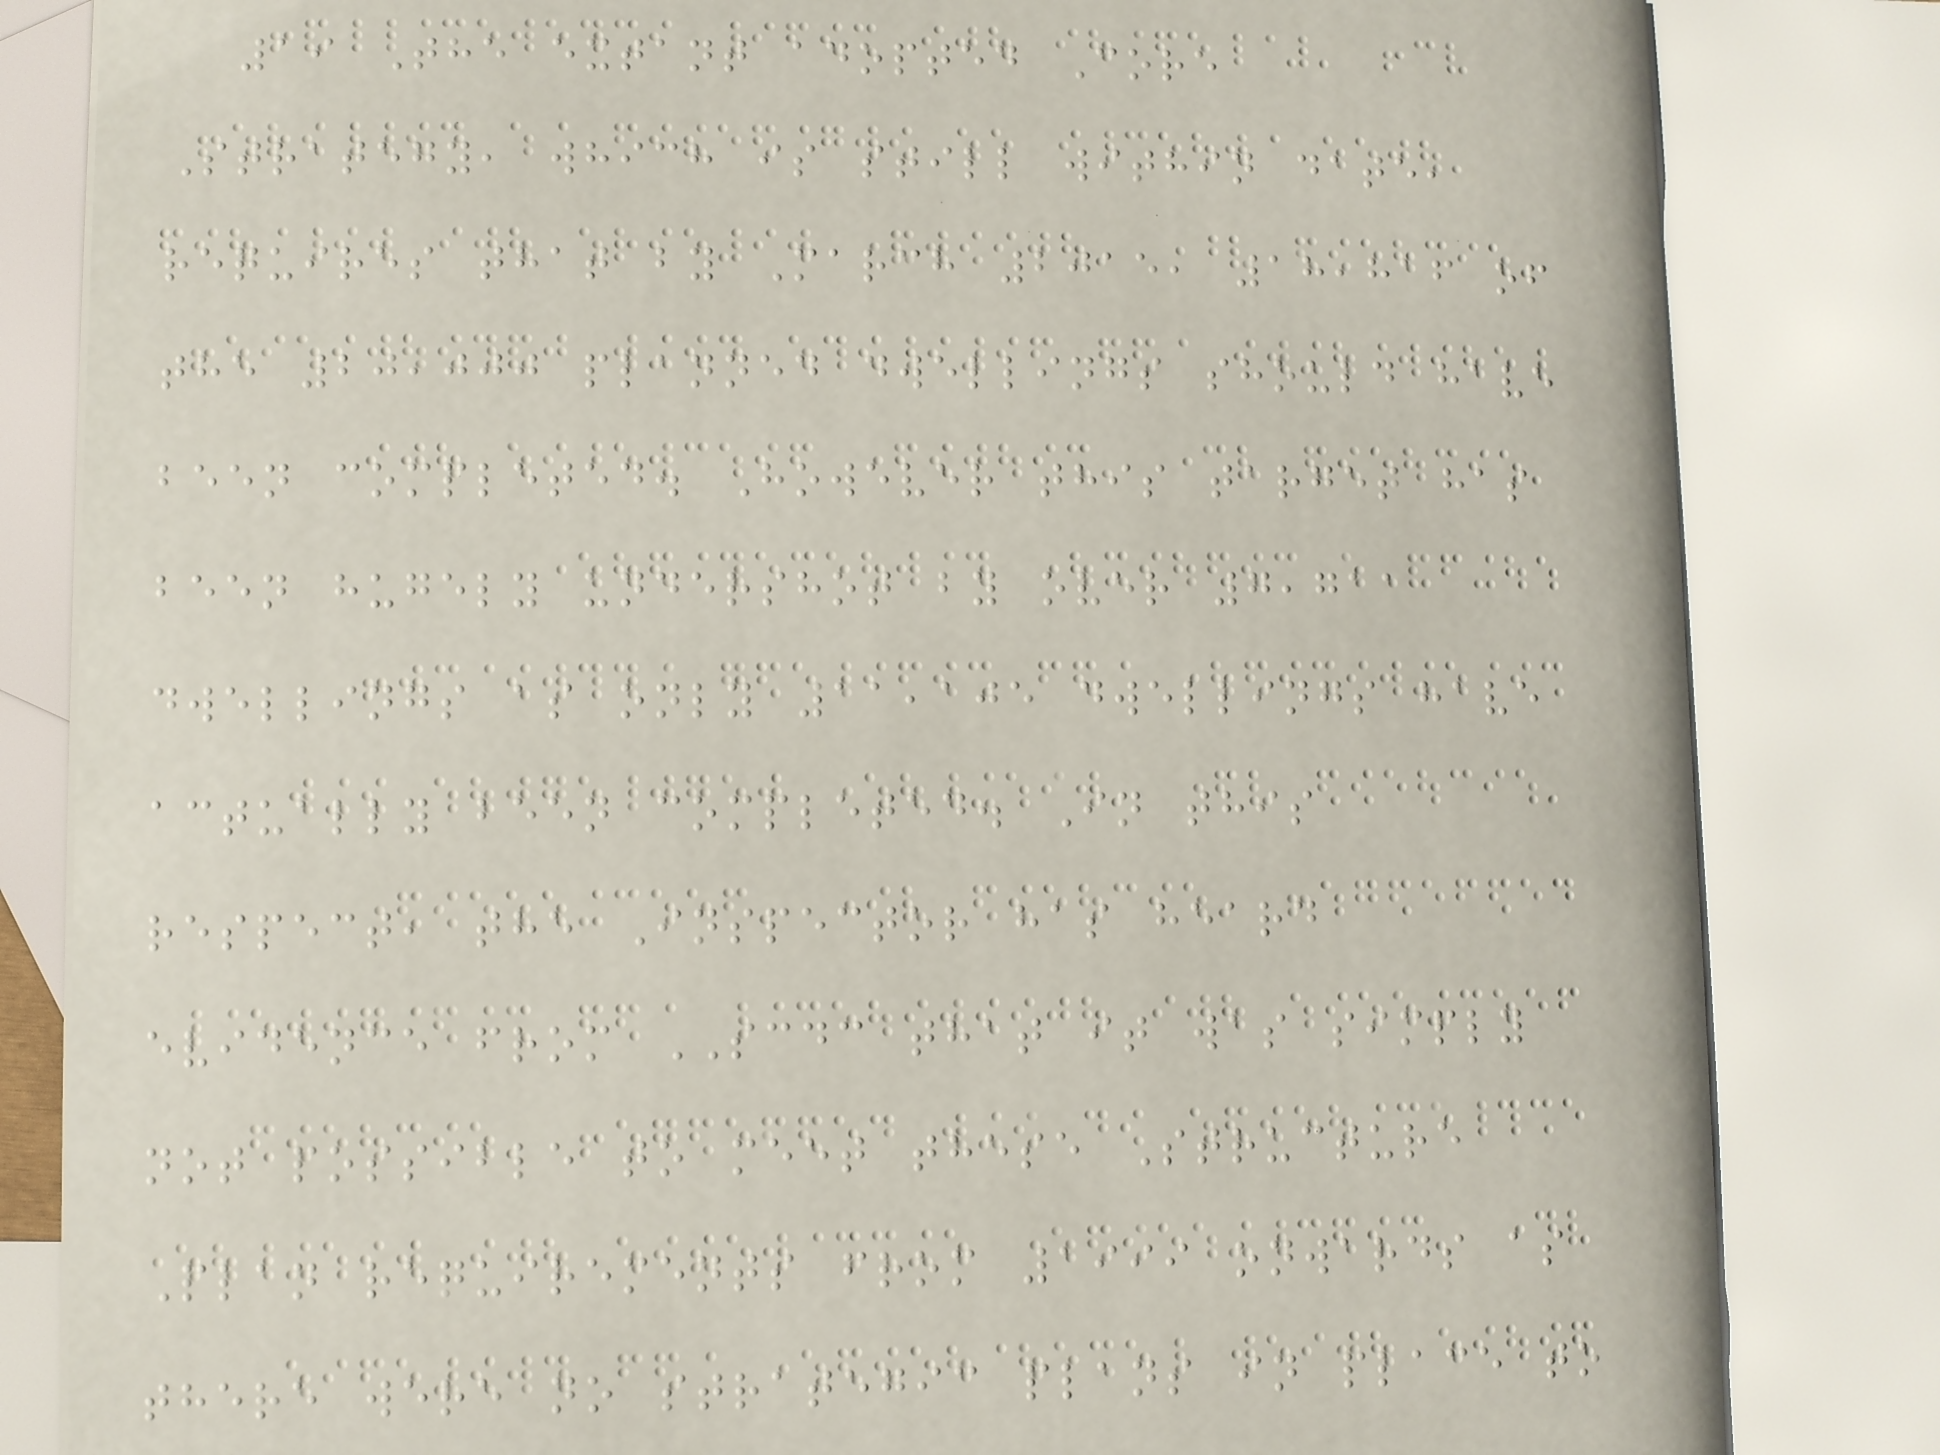19 The extant adopted Core
Strategy, which is still within date,
requires that by March 2015, 18,816 of
the 20,000 planned dwellings should have
been completed. However this target has
been hugely undershot by over 7,711
dwellings as only 11,105 dwellings have
actually been completed. In this
respect, the Inspector has heard
evidence from SCDC that it was simply
not possible to meet these Structure
Plan requirements from 1999 onwards as
there were no strategic plans in place to
